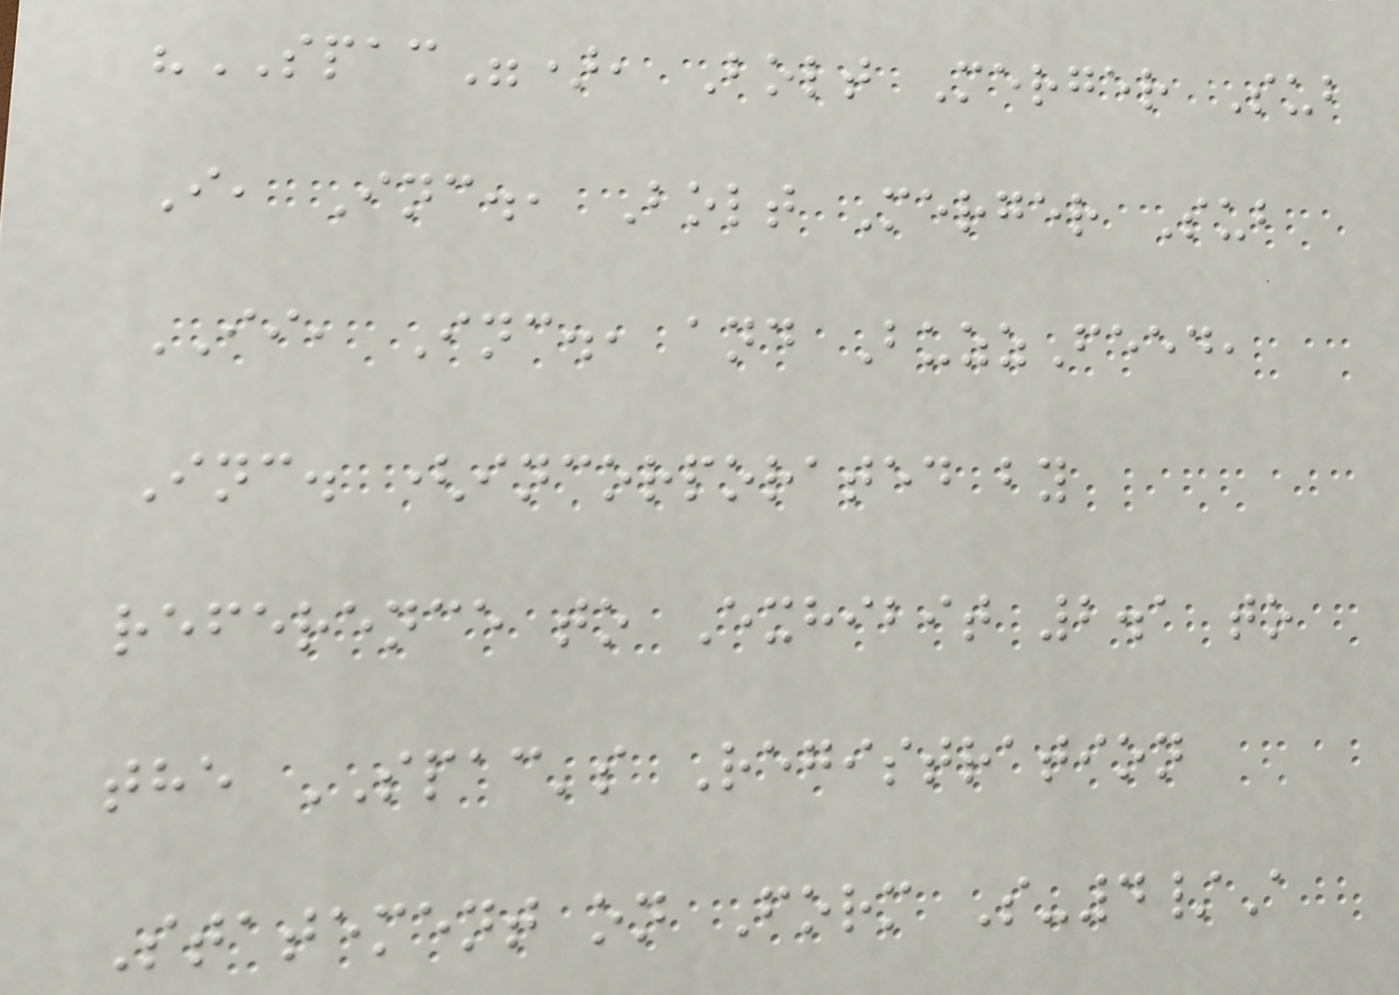"SPAC"), Bolt Merger Sub
I, Inc., Bolt Merger Sub
II, Inc., and BuzzFeed,
Inc. (incorporated by
reference to Exhibit 2.1 to
the SPAC's Registration
Statement on Form S-4/A
